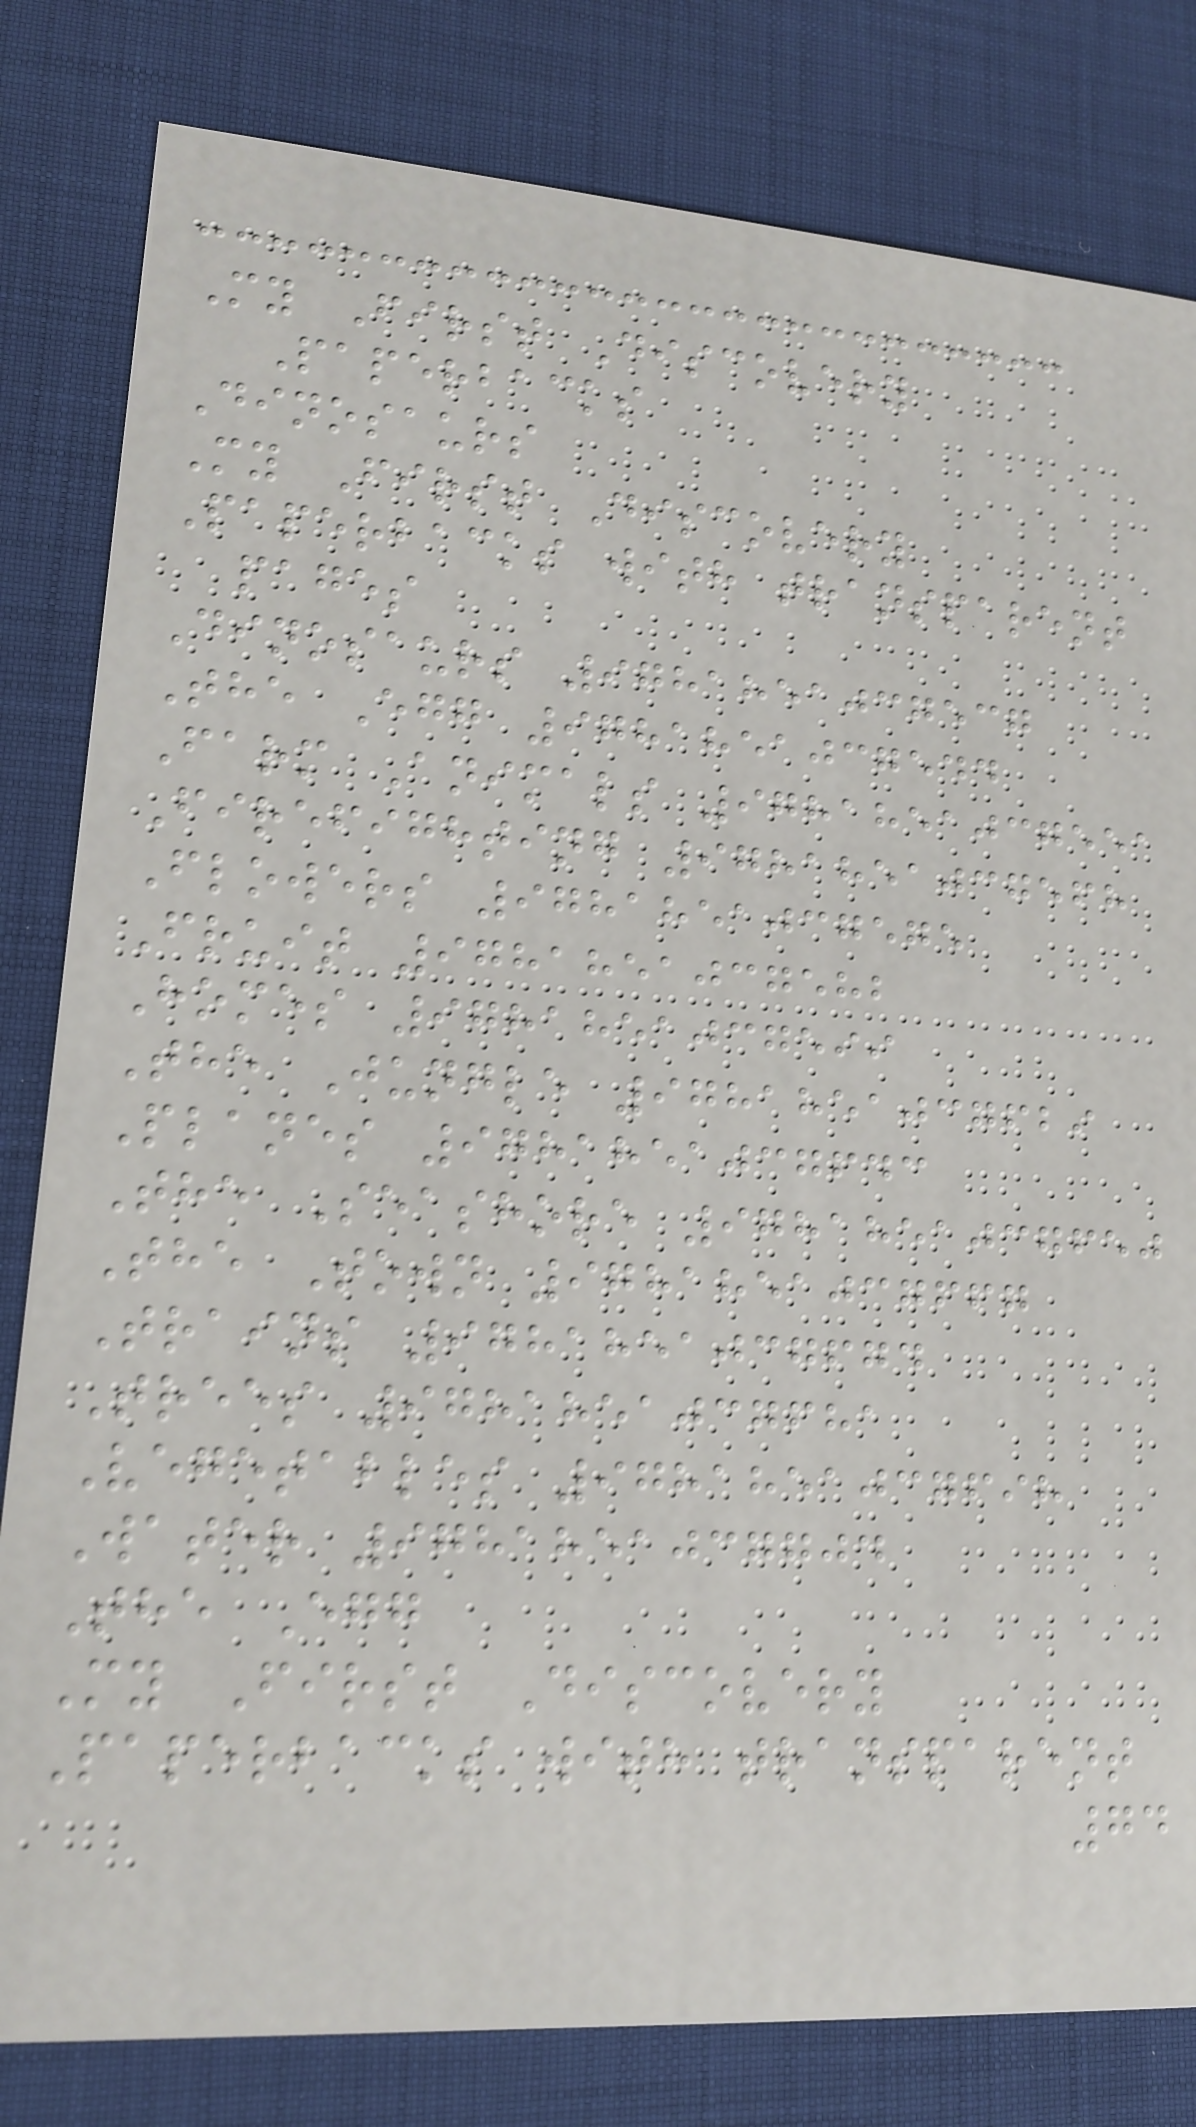My First Discovery
Paperbacks
Dinosaurs
My First Discovery
Paperbacks with transparent
pages
Dinosaurs 9781851037537
The Egg 9781851037544
Farm Animals 9781851037551
Firefighting 9781851037568
Flowers 9781851037575
Fruit 9781851037582
Homes 9781851037599
The Jungle 9781851037629
Planes 9781851037643
The Seashore 9781851037650
The Town 9781851037667
Trains 9781851037674
Trees 9781851037681
Vegetables 9781851037698
Water 9781851037704
The Egg
My First Discovery
Paperbacks with transparent
74
